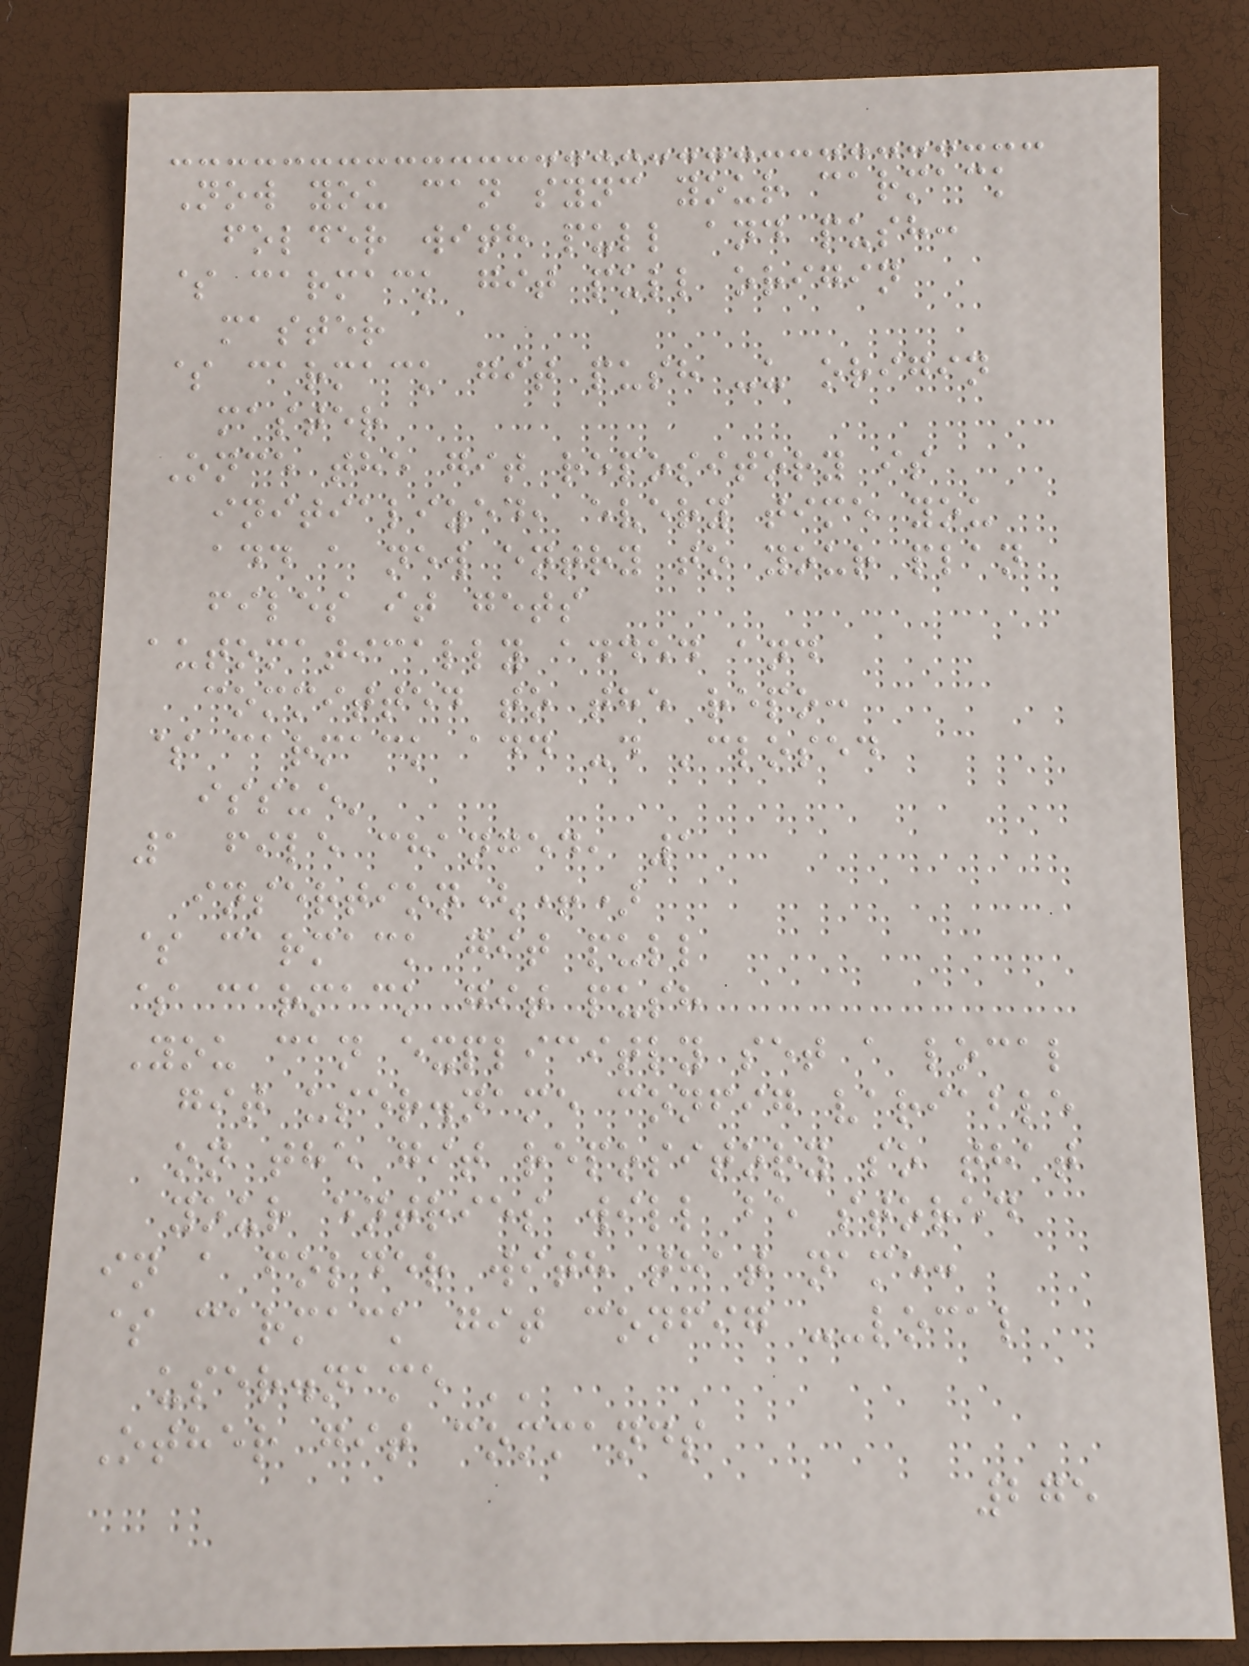Now you can sync your carmack
folder with pull and push:
$ carmack git pull origin
master
$ carmack git push -u origin
master
Once the git repository is
initialized, every time you
add a new entry to your plan
files it gets
automatically added and
committed to the repo:
$ carmack add -d 'closed
issue'
1 file changed, 1
insertion(+)
$ carmack git pull
$ carmack git push
You can explicitly set a local
git user.name config variable
on the git repository so that
your entries will be stored
in a folder with that name:
$ carmack git config --local
user.name ''
Other git commands
275
